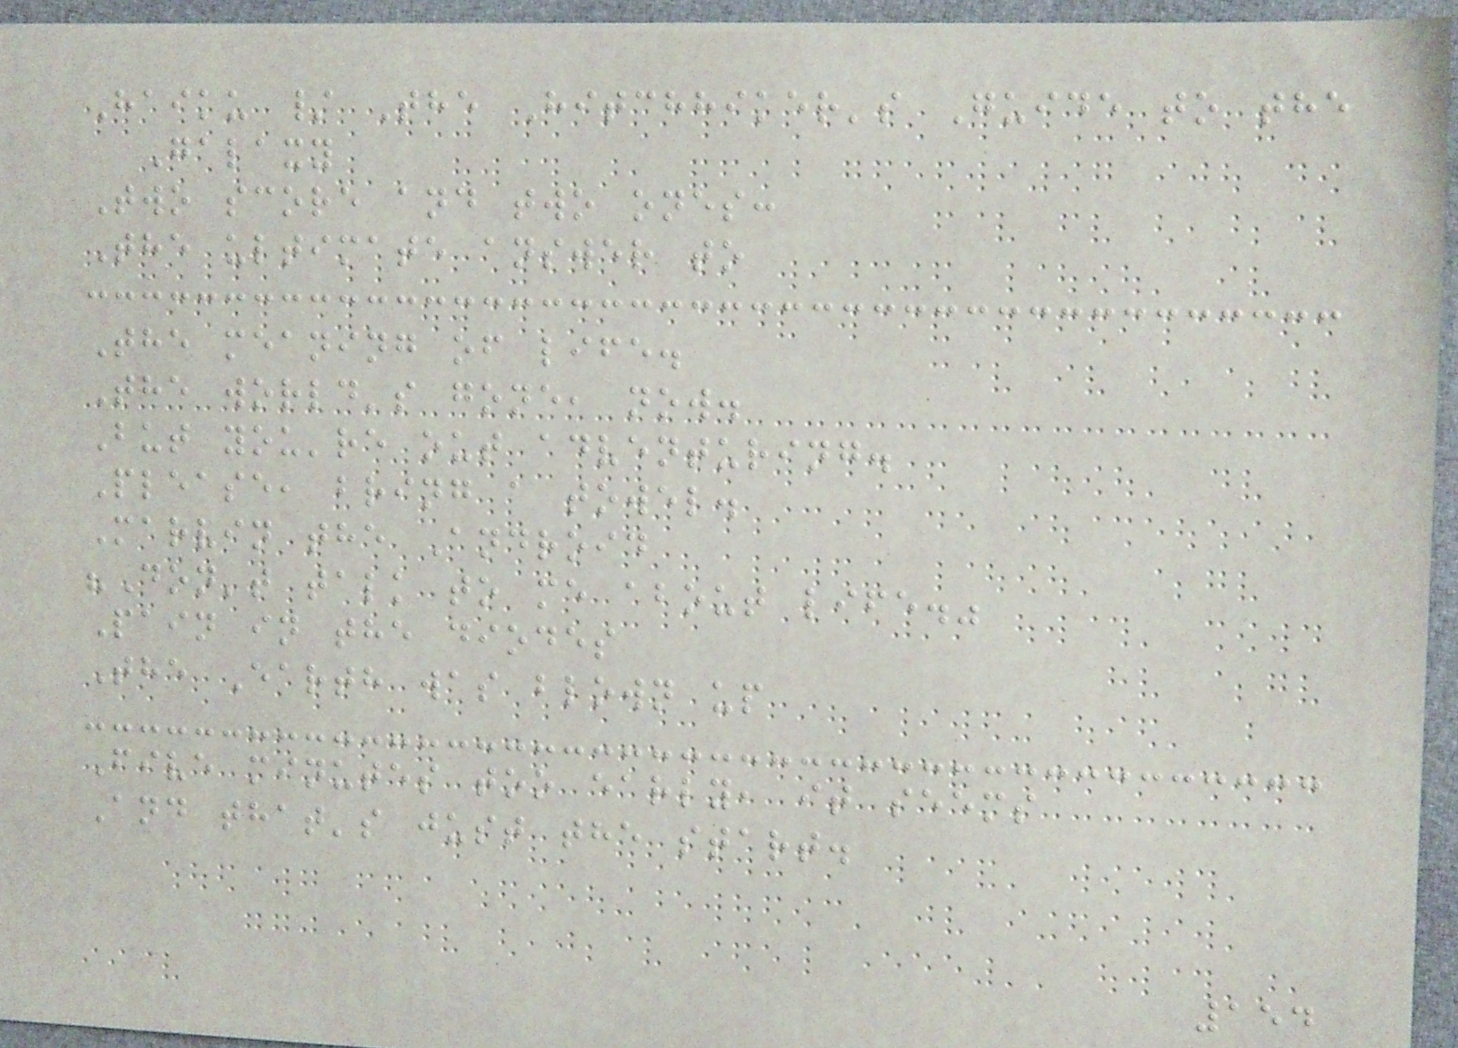Haiku / The Hitchhiker's Guide to the
Galaxy
Two score and two ones:
The ultimate answer to
The meaning of life.
The world's gone, now.
But you're out adventuring.
Please, bring a towel.
Marvin the Android
"Don't talk to me about life."
Pain in the diodes
The Earth was blown up
Five minutes too early, it seems
And that's just the start.
154
